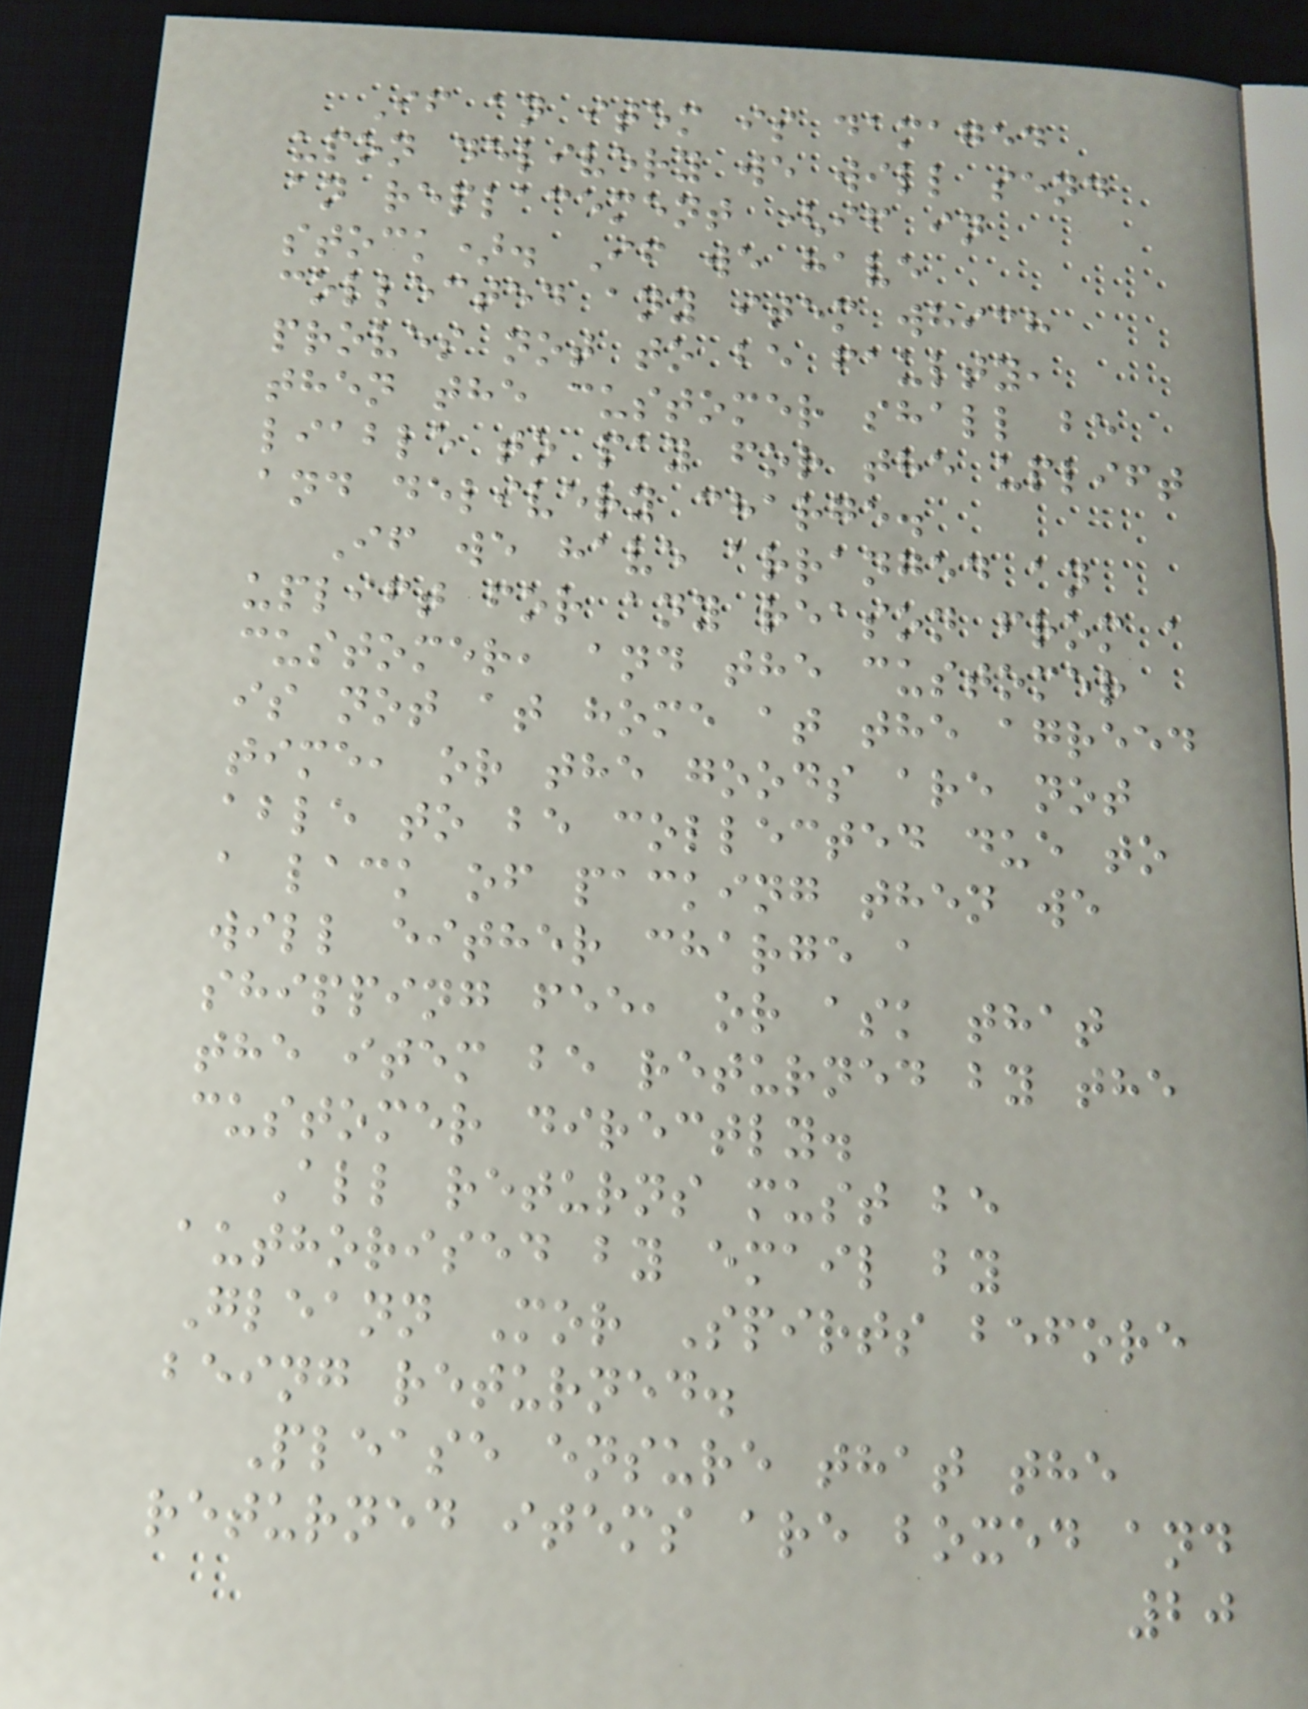If an item is damaged
upon delivery we will send
an replacement (if in
stock). If we have
collected any item which
proves not to be faulty,
then the customer shall be
liable to pay for the uplift
and delivery charge.
If we have arranged an
uplift for any reason from a
customer, and the customer
is not at home at the agreed
time, or the goods are not
able to be collected due to
a lack of packing then we
will either charge a
shipping fee, or ask that
the item be returned by the
customer directly.
All returns must be
authorised by email by
Gleann Mor Spirts before
being returned.
Please ensure that the
returned items are boxed and
20
